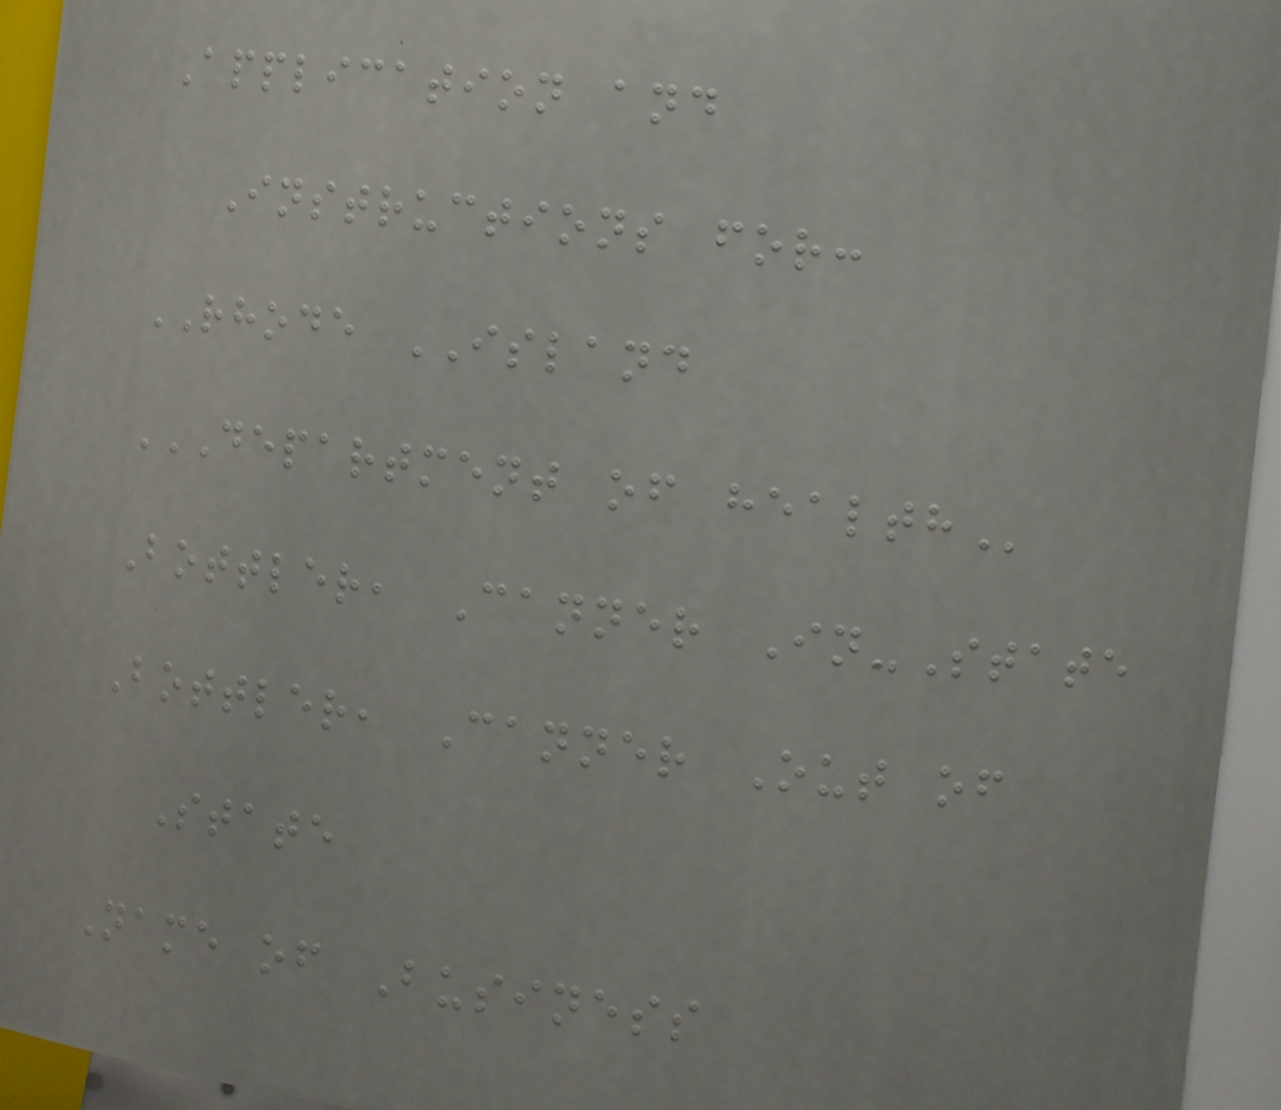Application and
Instructions for:
RHODE ISLAND
DEPARTMENT OF HEALTH
Bottler, Canner In-State
Bottler, Canner Out of
State
Name of Business
